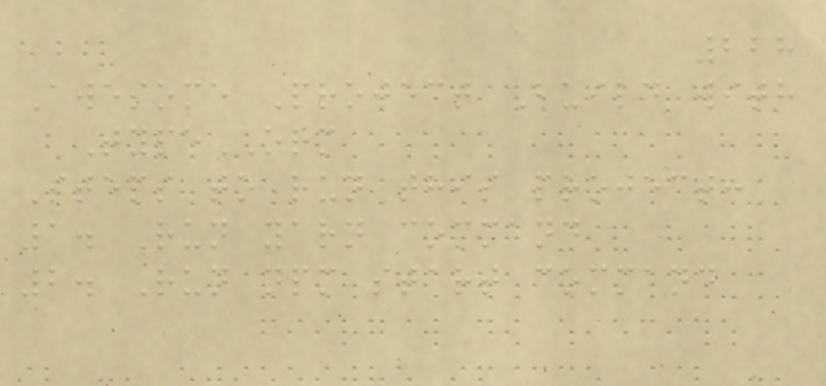228
Awesome Project Build with
TypeORM
Steps to run this project:
1. Run yarn command
2. Run npm start command
